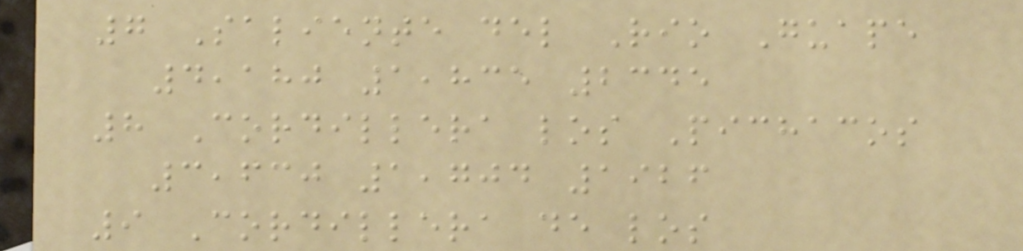7 Saliente del Rio Guape
4,180 1,835 2345
8 Cordillera los Pichacos
3,630 1,704 1926
9 Cordillera de los
